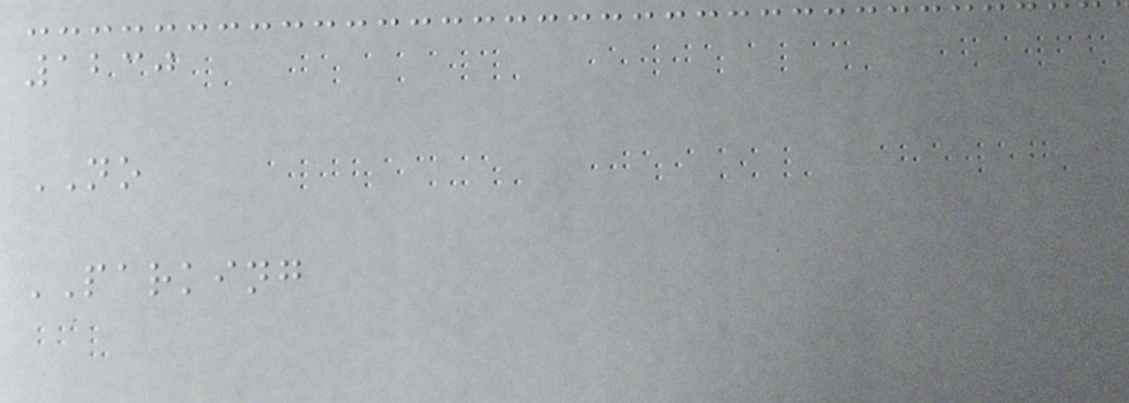1230
NO
PARKING
